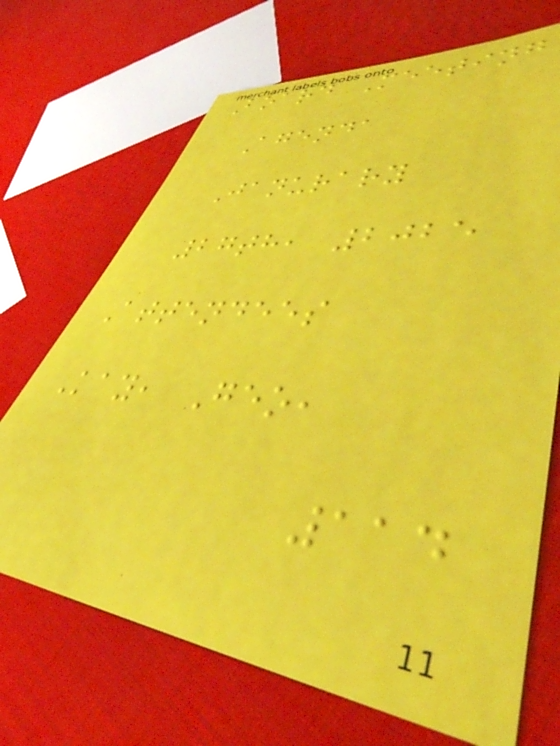Board Meeting
Agenda
Janurary
27th, 2025
Attendees
Kay, Geo,
114
